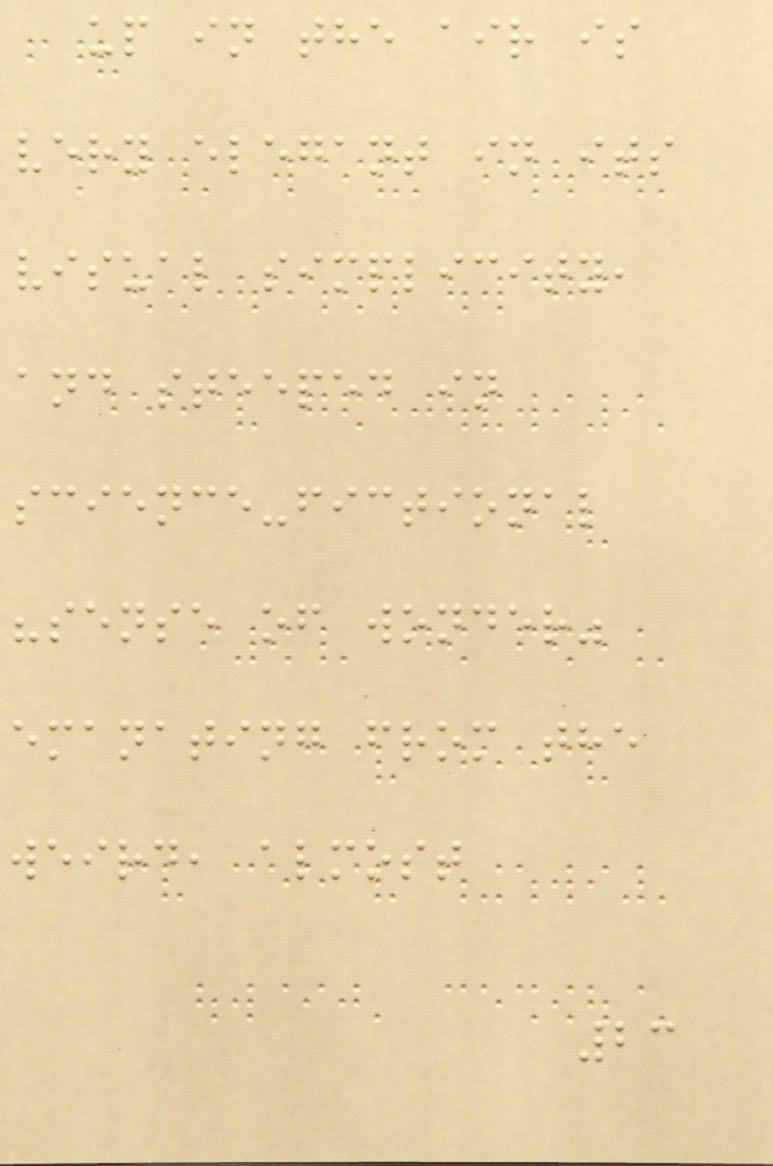up in the air is
very elegant in its
visual simplicity,
and steeped in
science-fictional
"sense of wonder"
emanating from the
weird, almost
23
